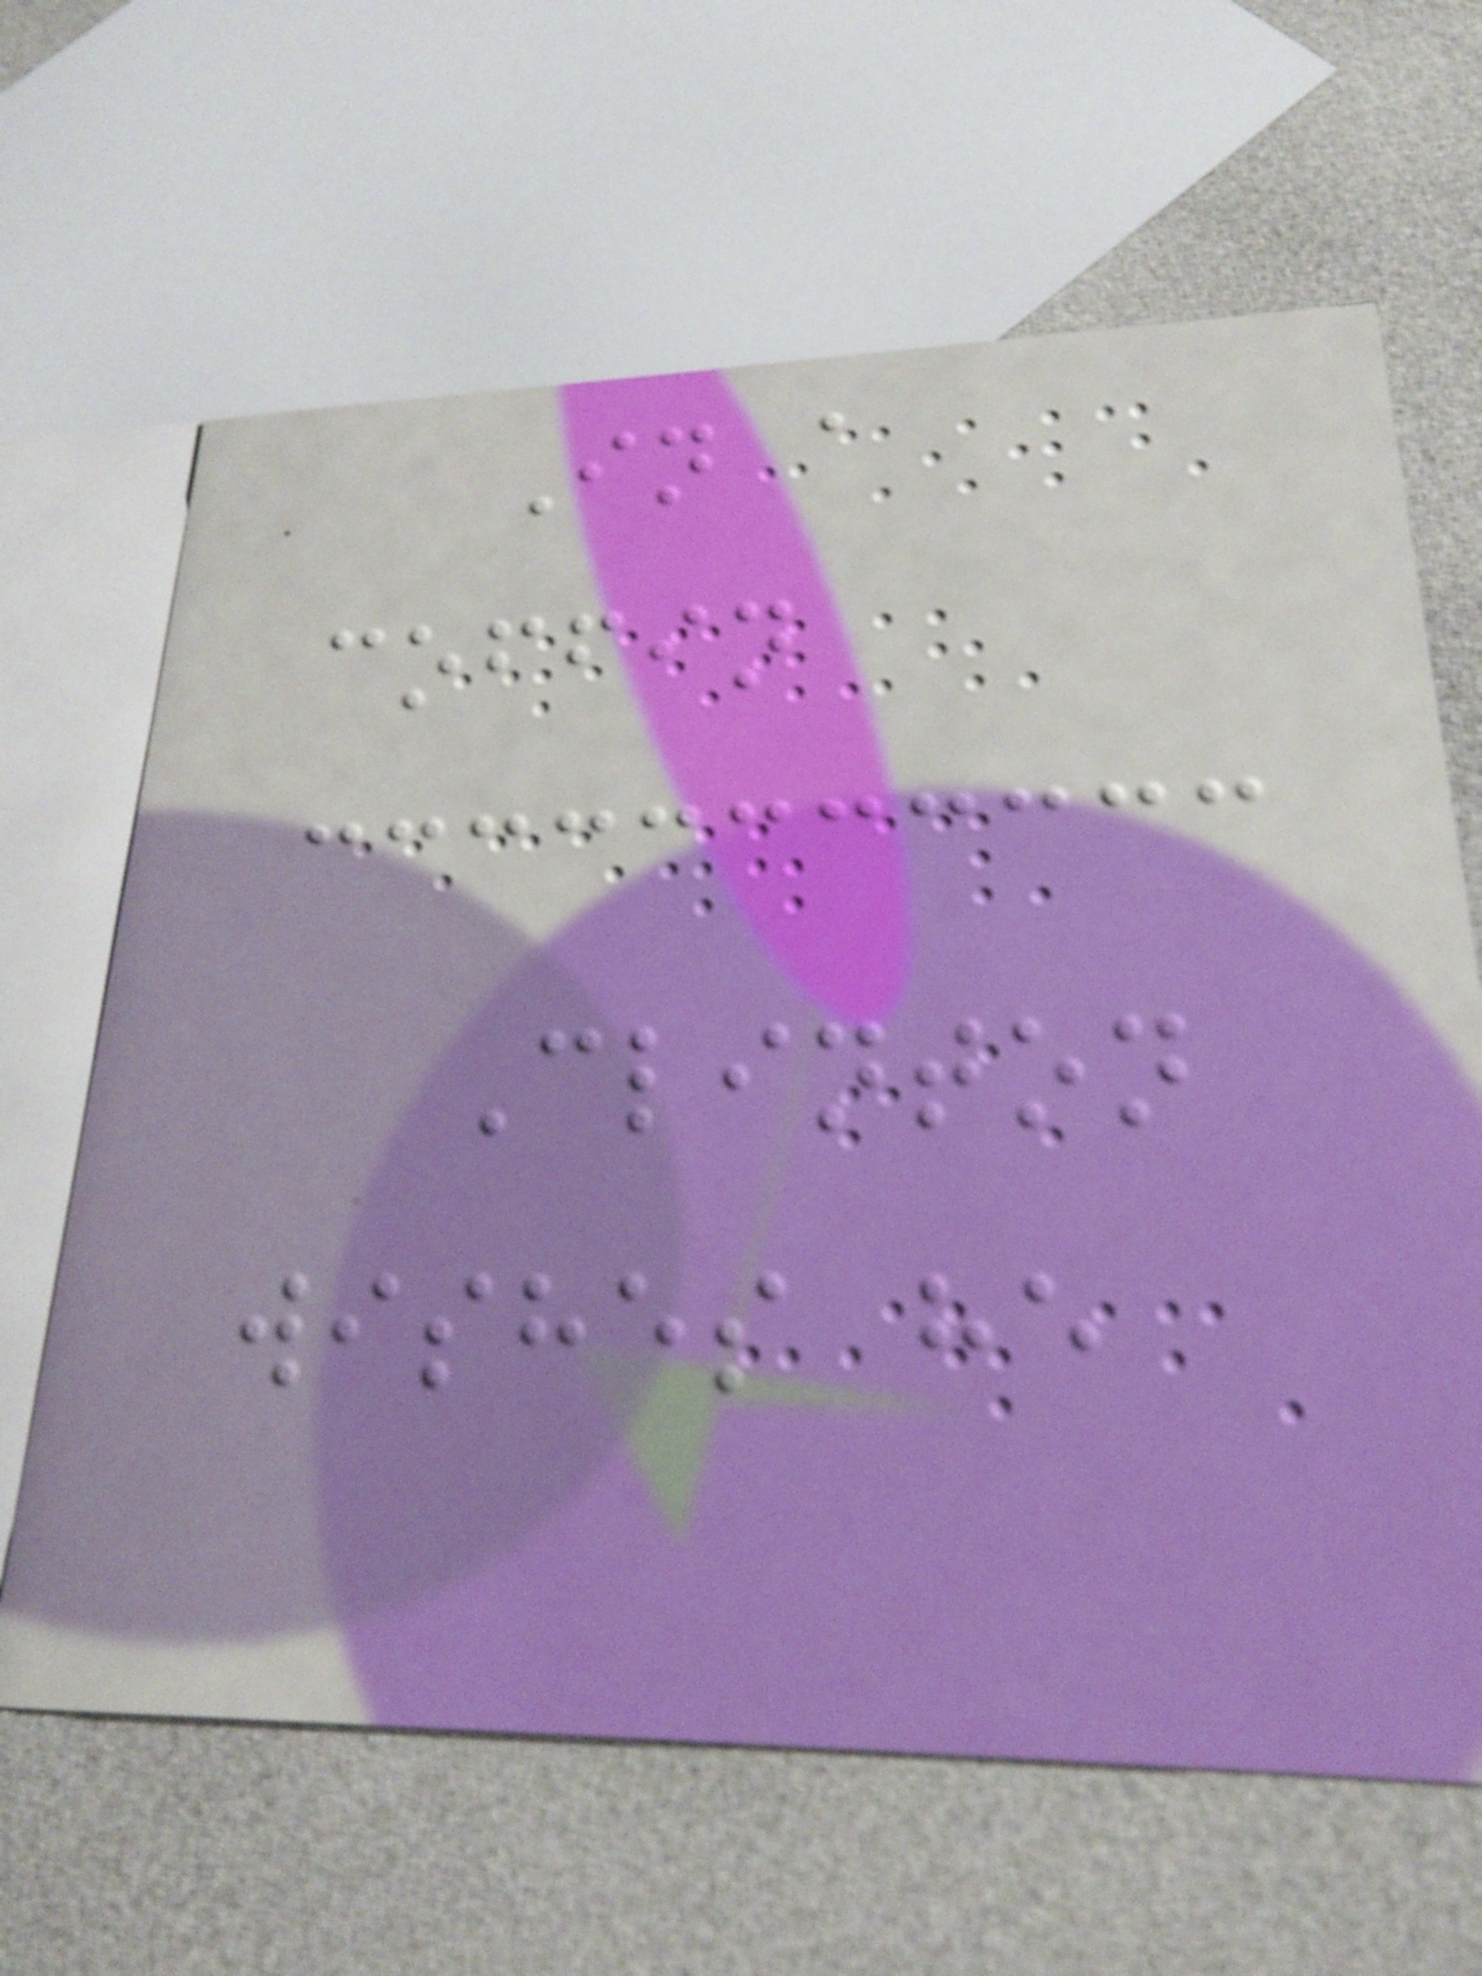In a
coffin
Clinton
wishes he
